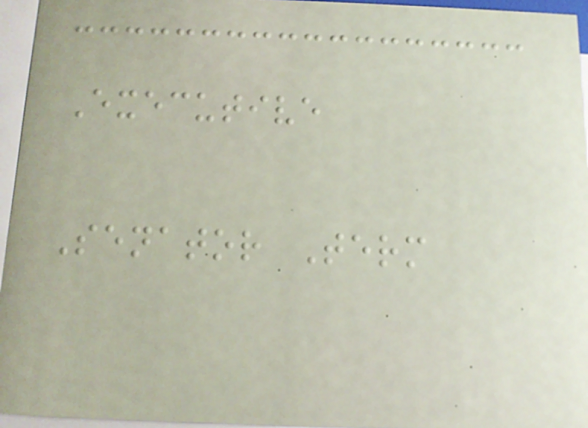Executive
Senator Term
